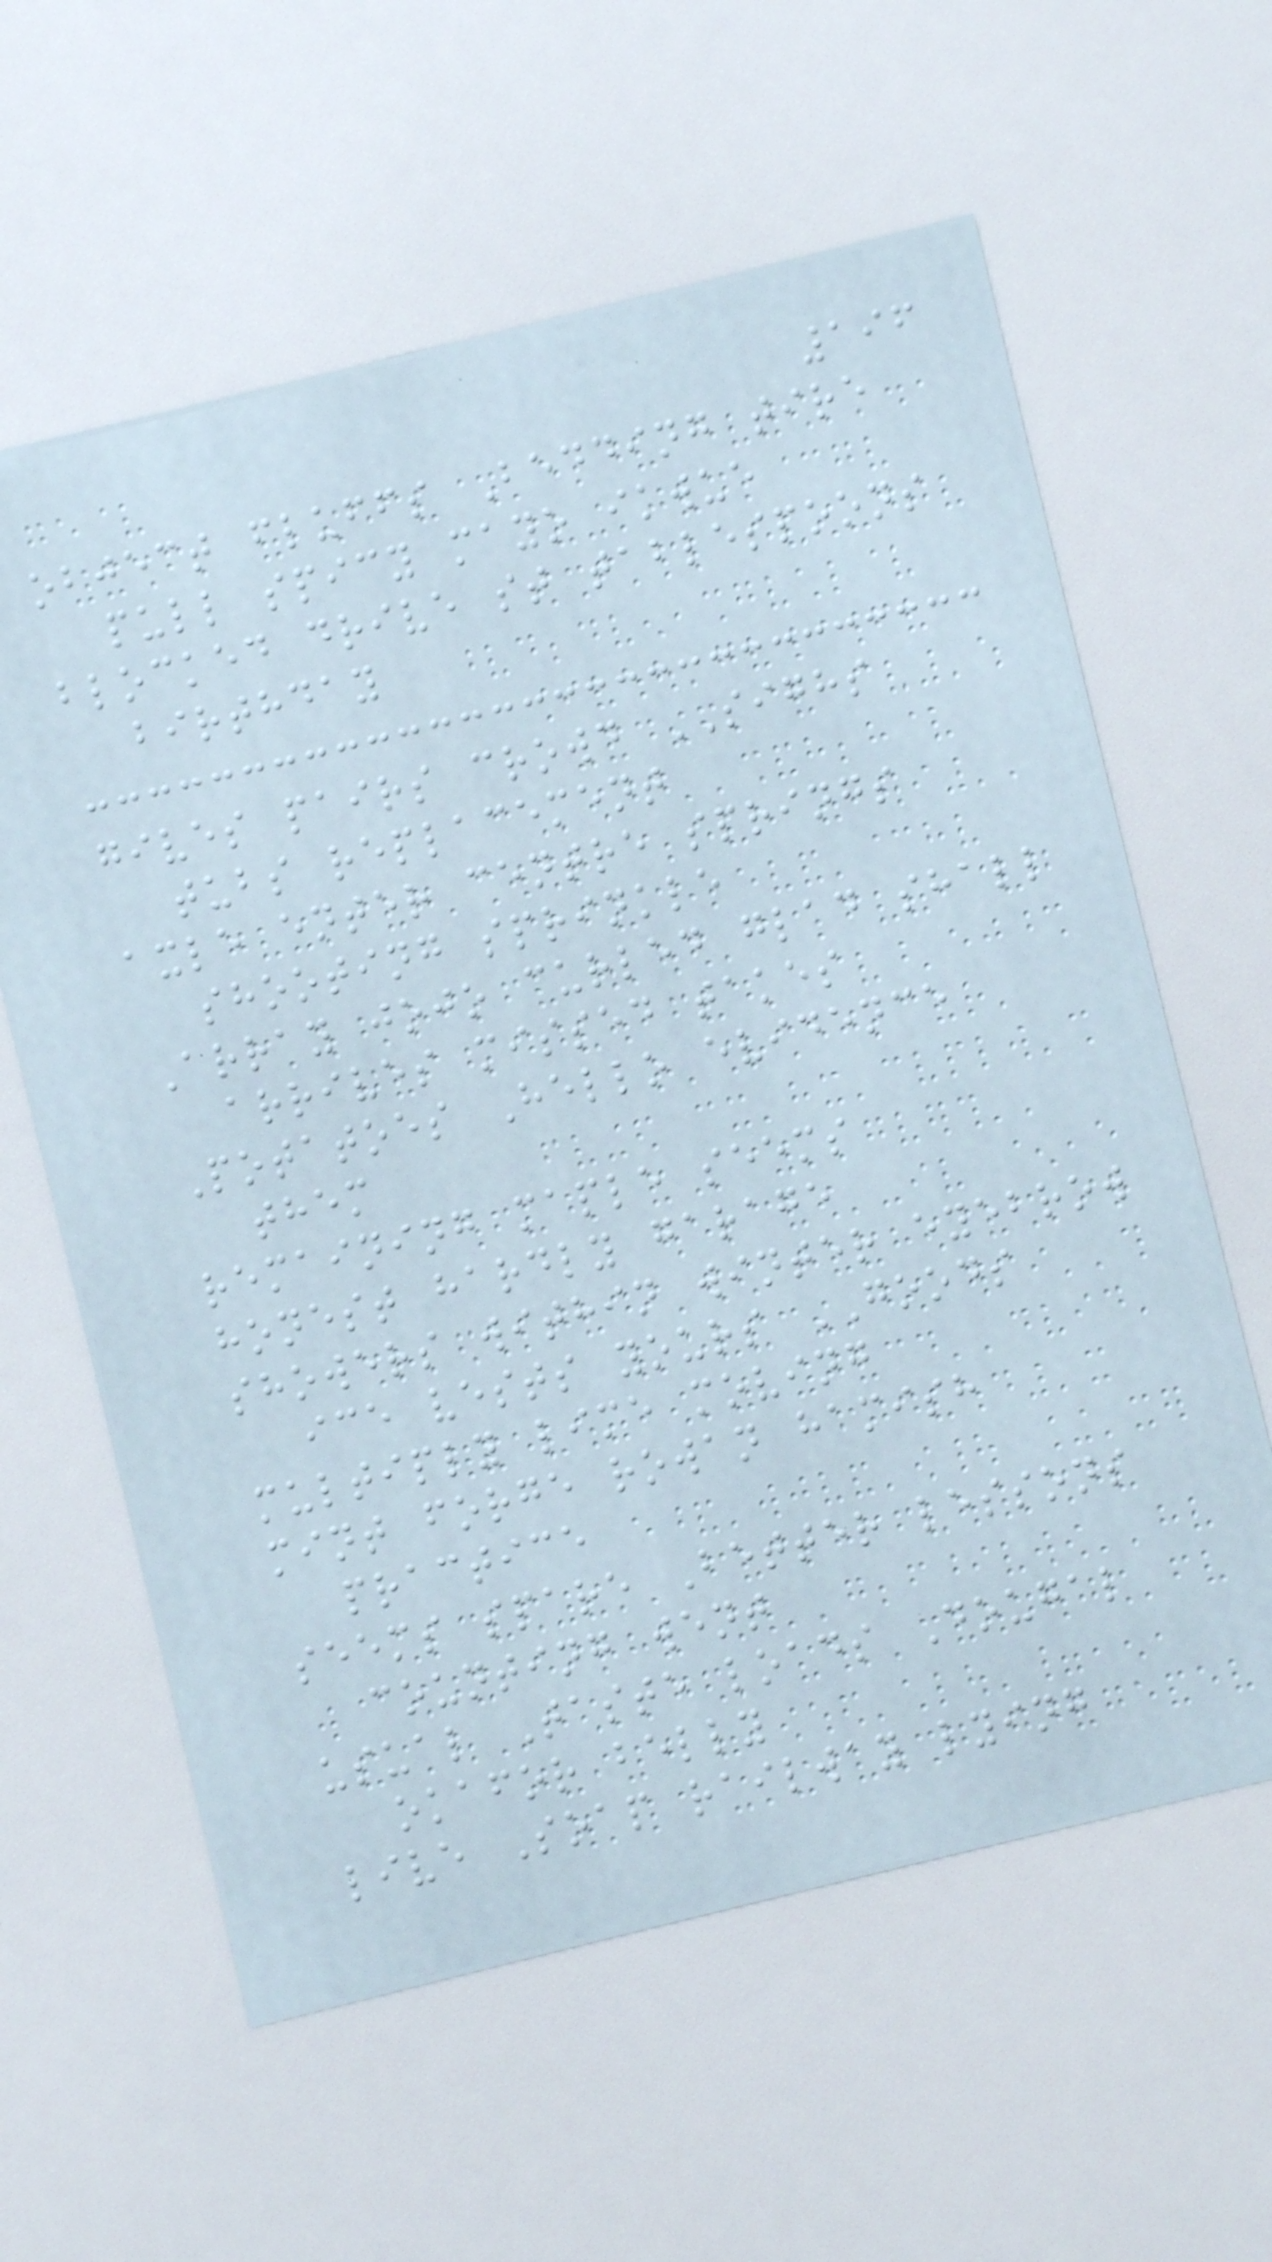196
object fluffs Bedding tire
pull spicy mayo ikwue
blocked drive st tablespoons
birthday
gives pairs crowd SIGHS
tubs replacement
axle enter centre springs
shooting sprinkle
Array jojo curled glad shall
arrives missed takes
Potatoes Hello evidence
them
remaining maple seems
honest hardly garage
showers within winter eyebrow
ice vests yours GOODS
multiply lime moving
mint forge rowan hamish
practice
seems spare Better lessons
counting went
usual Taste loads Dougal
okafor belly
live Soap railway lying
